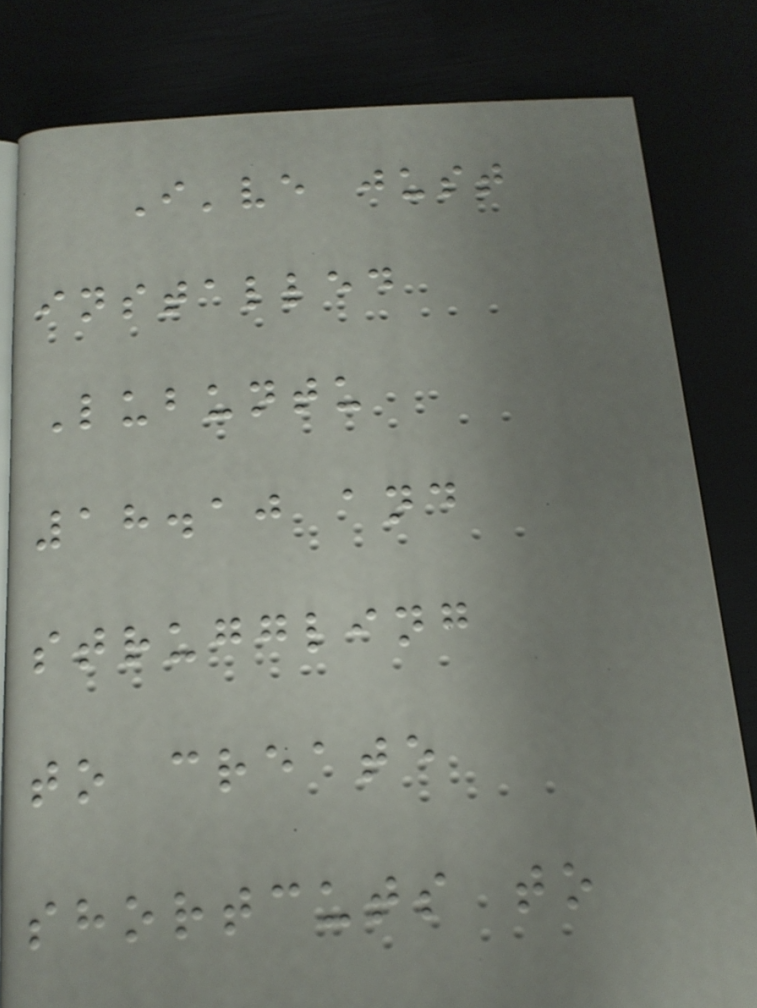I've just
installed
Lubuntu
18.10 and
struggling
to create
shortcuts to
